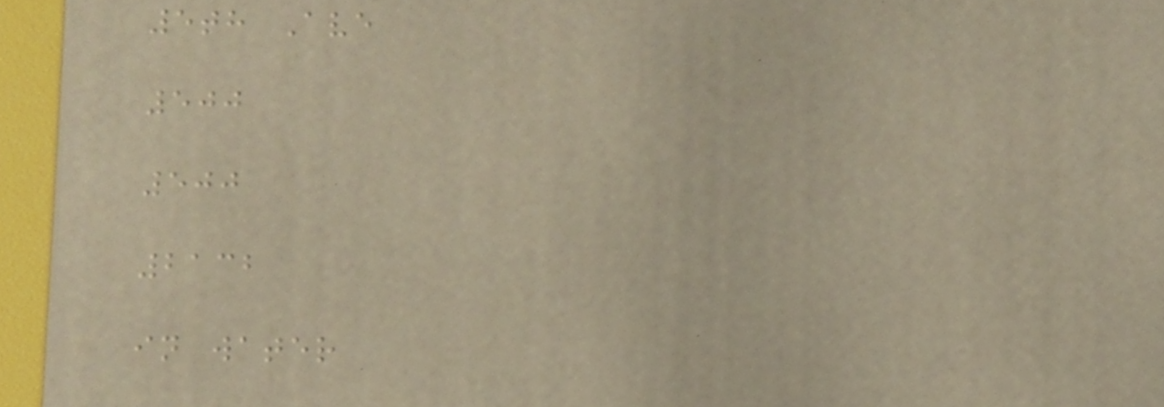5th Ave
500
500
2132
in water
